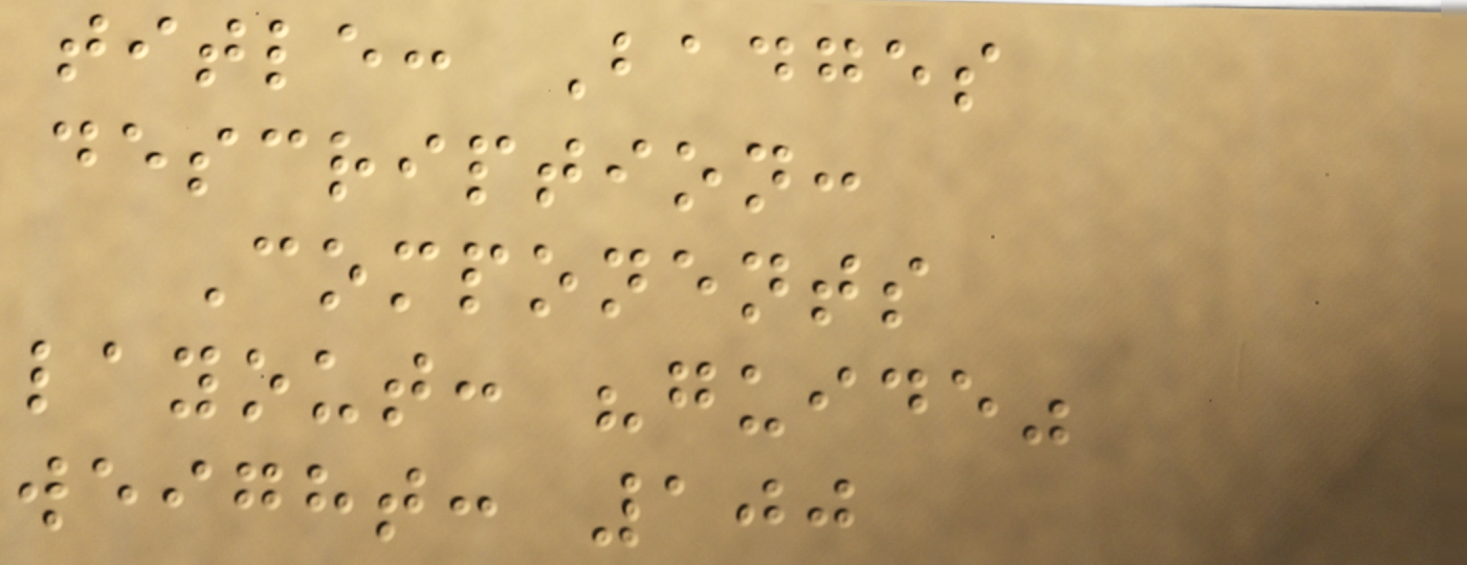title: Badges
description:
Components
layout: "guide"
weight: 100
